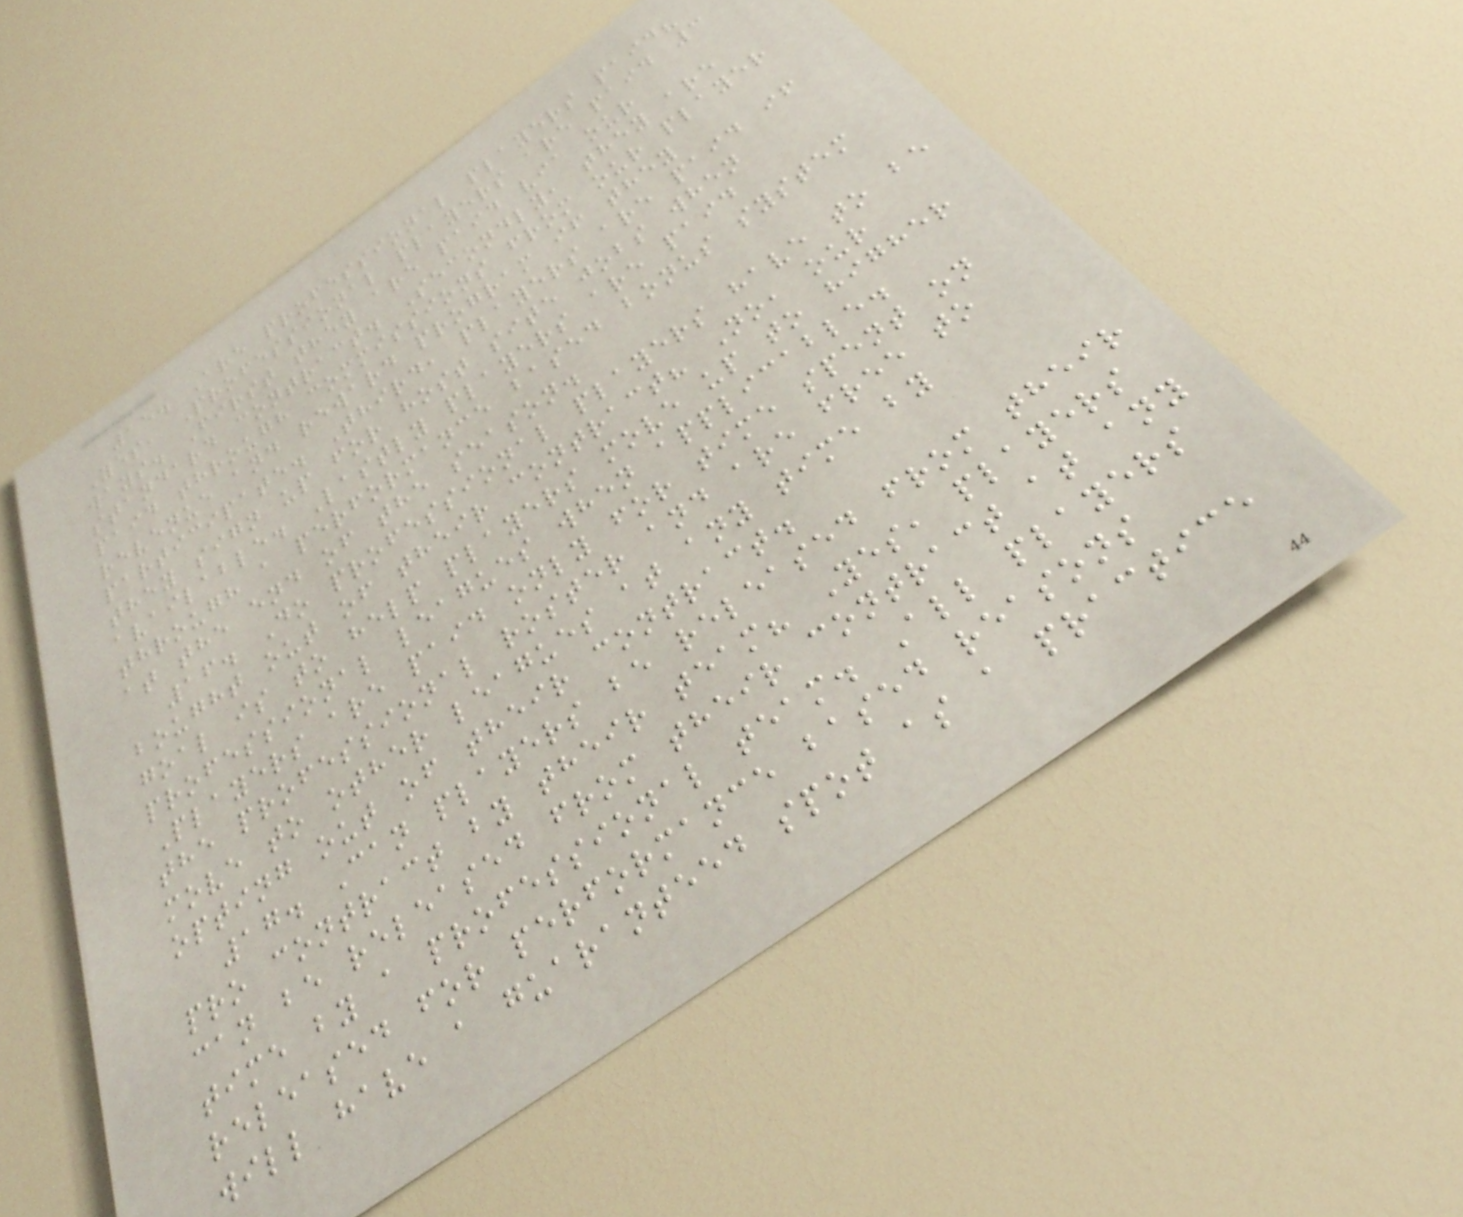15. Are professional players paid?
Yes, Professional players are paid 3
ways. First they are paid via our
standard contract. Secondly, they are
paid through commissions from our player
revenue and reward program if they
participate. Third, players are paid if
they sign up for host site jobs when
available. Lastly players are paid
through a performance based bonus system
at the end of the season.
16. Do professional players have to be
bought out of their contract? No, our
goal is to help players move up to higher
professional leagues when applicable.
Players are paid only for time spent on
the professional roster and are free to
move to other leagues at any time by
opting out of their contract.
17. Can players be released from their
pro contract by their team? Yes, players
can be released from their contract at any
time by a professional team. All players
released for performance based reasons
will have a guaranteed spot as a practice
